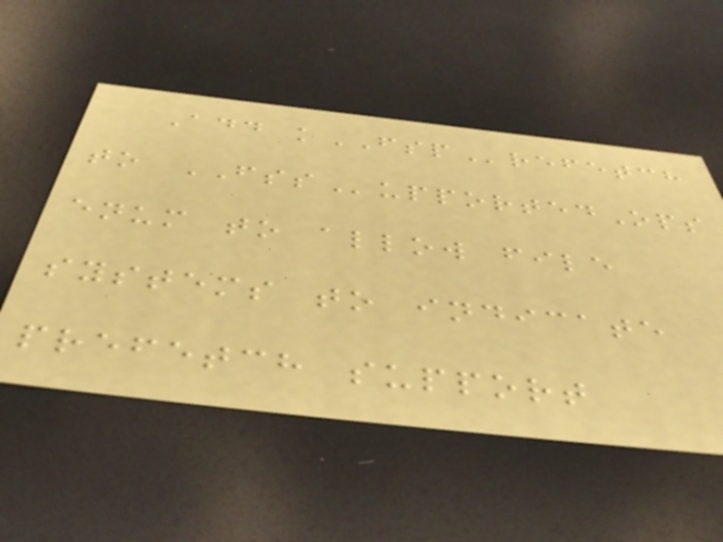Add kFSPrefetch
to FSSupportedOps
enum to allow file
systems to indicate
prefetch support
